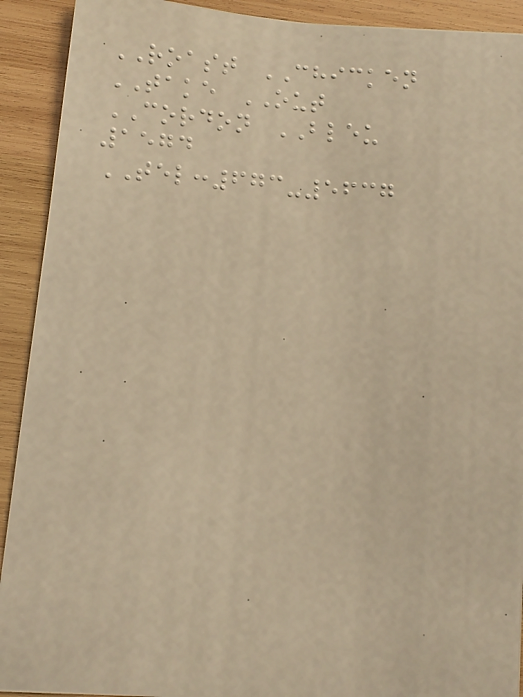ROAST CHICKEN
TAKE OUT
CORDON BLEU
1574
TEL:673-5637
